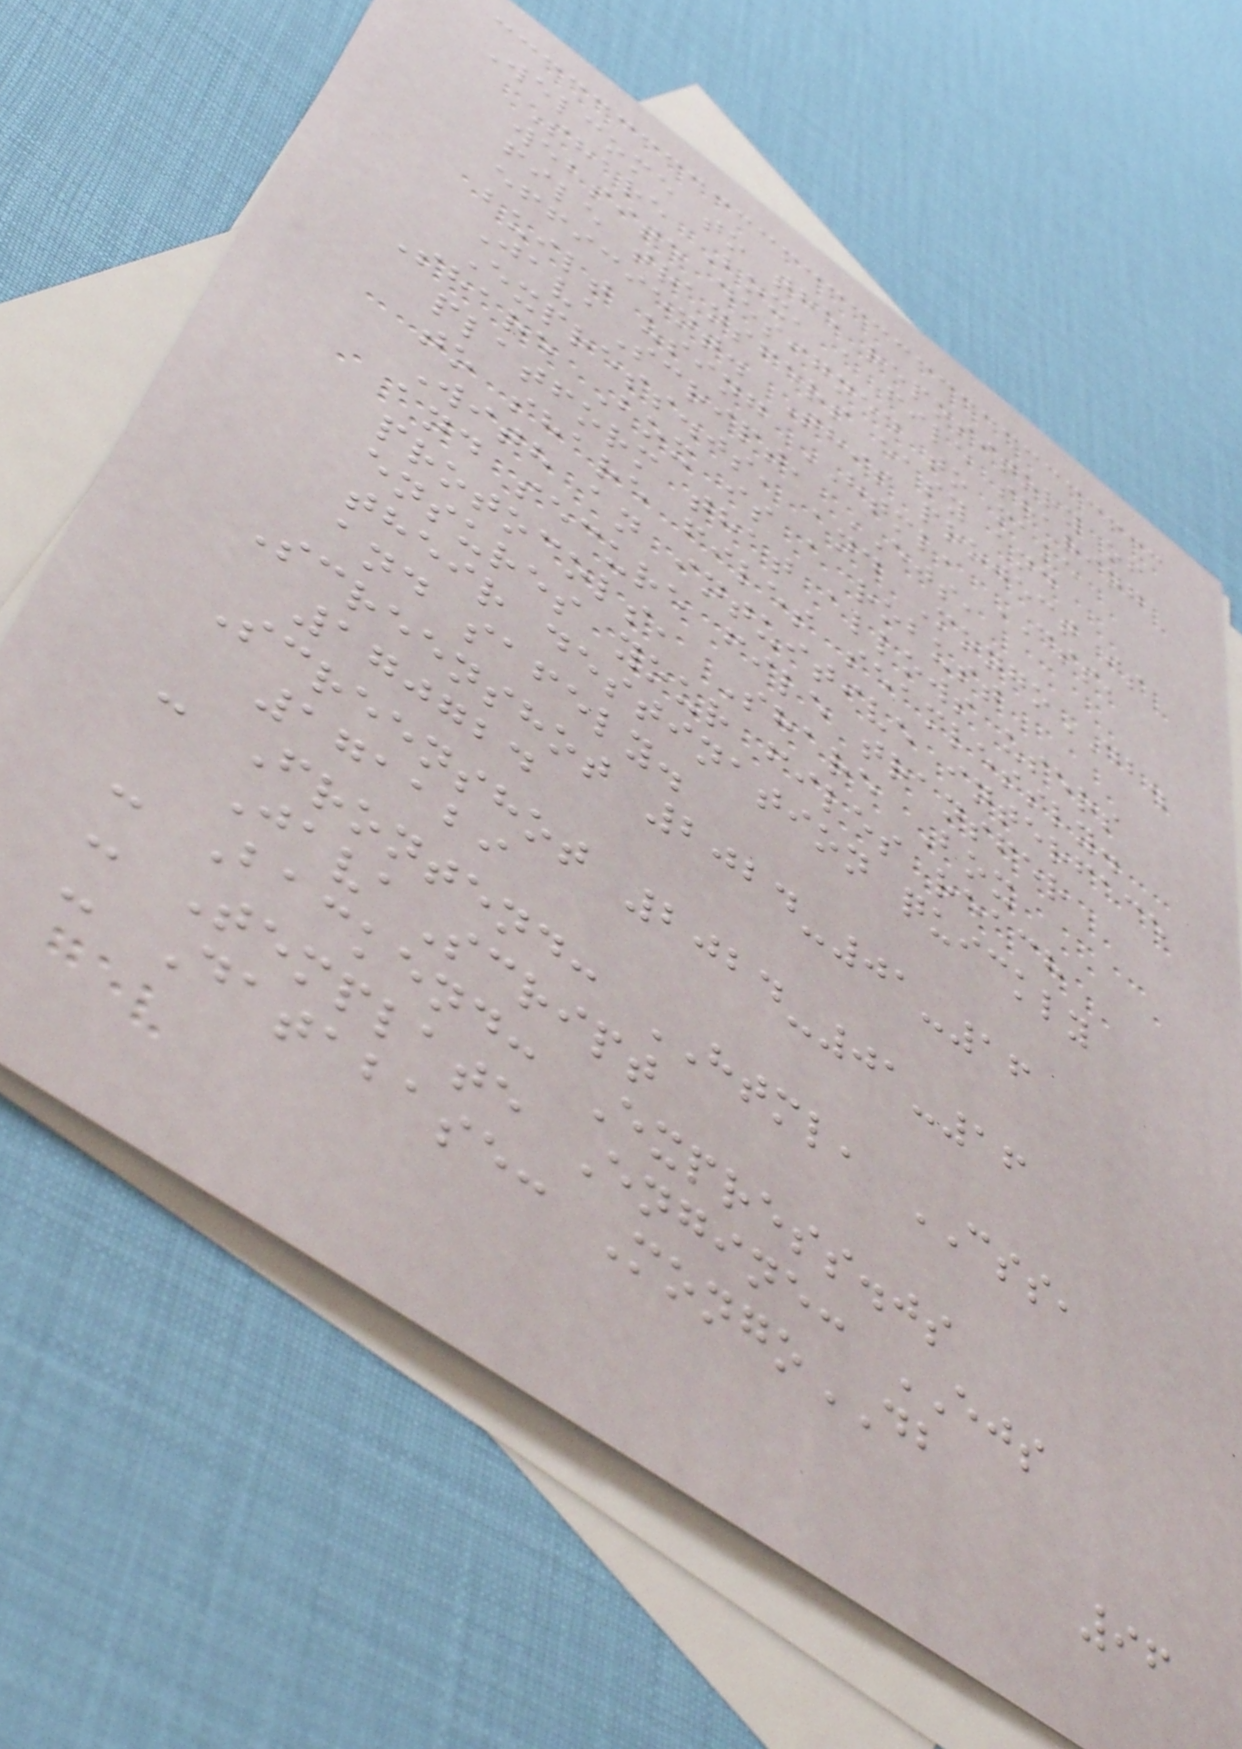Welcome to the repository of
Share Box, a file sharing
website designed to make
file transfers easy and
efficient. This project is
built using HTML, CSS,
JavaScript, EJS,
Express.js, and MongoDB.
Share Box is a robust
platform that allows users
to share files seamlessly.
With an intuitive interface
and secure file transfer
protocols, Share Box
ensures your files reach
their destination quickly
and safely.
Screenshot 2024-01-16
170724
Screenshot 2024-01-16
171129
- Frontend: HTML, CSS,
JavaScript
- Backend: Express.js
- Template Engine: EJS
- Database: MongoDB
96
